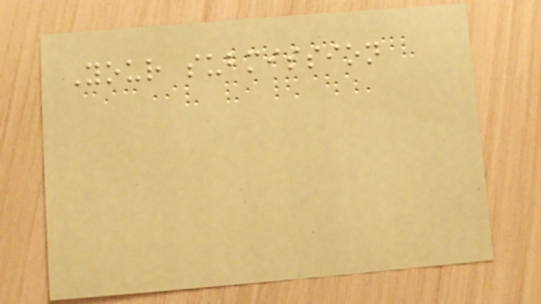Your submission
